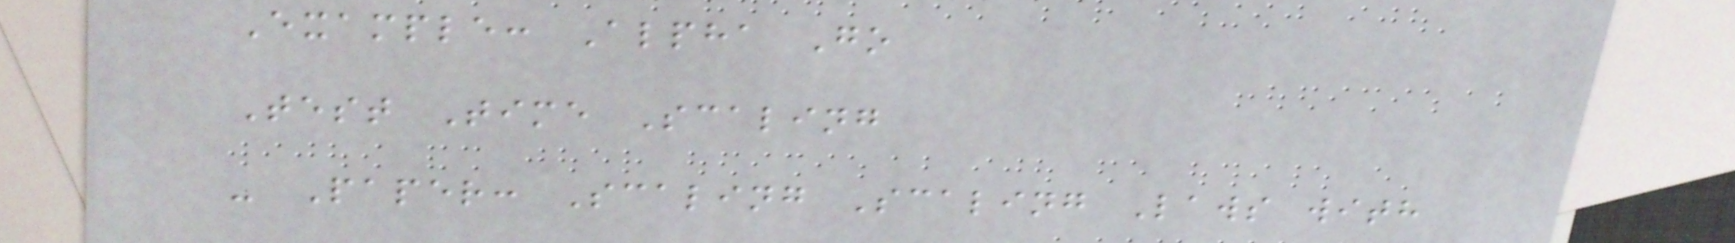Example: Alpha Go
Test Time Scaling
- Paper: Scaling Scaling Laws with
